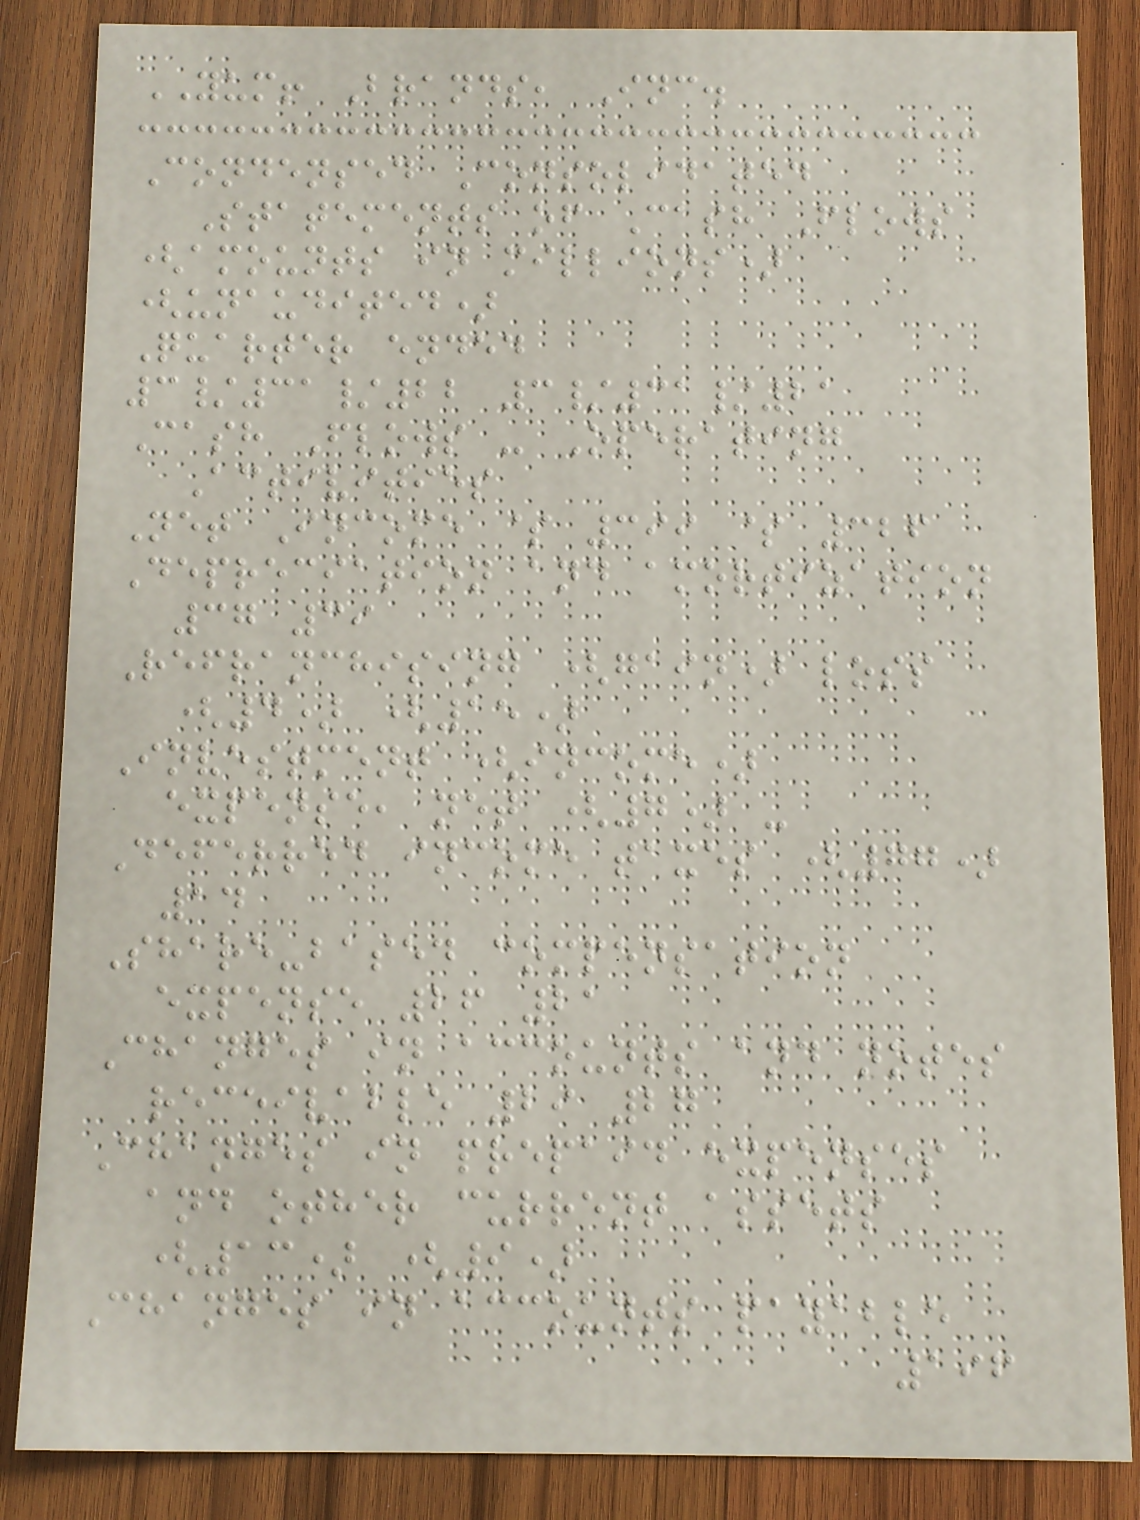YUM! Brands, Inc.
Condensed Consolidated
Statements of Cash Flows
(amounts in millions)
(unaudited)
Quarter ended
3/31/22 3/31/21
Cash Flows - Operating
Activities
Net Income $ 399 $ 326
Depreciation and amortization
37 39
Refranchising (gain) loss
(4) (15)
Investment (income)
expense, net (7) -
Deferred income taxes (77)
14
Share-based compensation
expense 26 21
Changes in accounts and notes
receivable 29 27
Changes in prepaid expenses
and other current assets
(13) (9)
Changes in accounts payable
196
